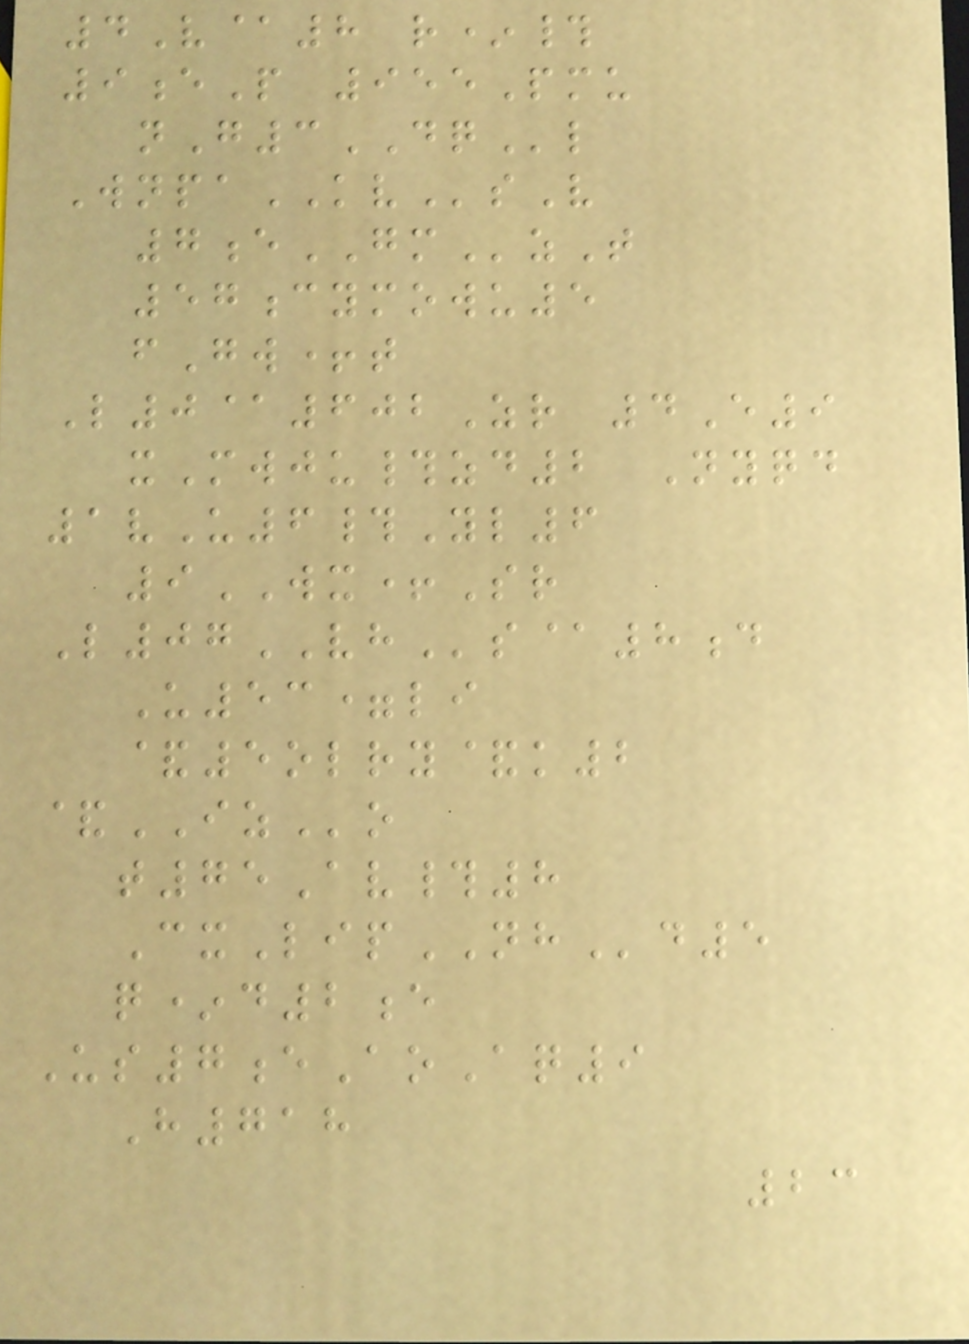4V@8 r*#
9eP 955Pmu
nG3DQl
WnpaKVsV
7eGMzT
57cymowu5
fGw+t
L0@602Zr 4E9
xMwju#zd2 Nyqd
1vU6#Yl6
9WX+Sr
L07VHs@8d
U53=li
&5olry&k2
&IZo
t75Av#8
CxLipNHd5
q*d2e
Us7eAoAq9
H718
23
